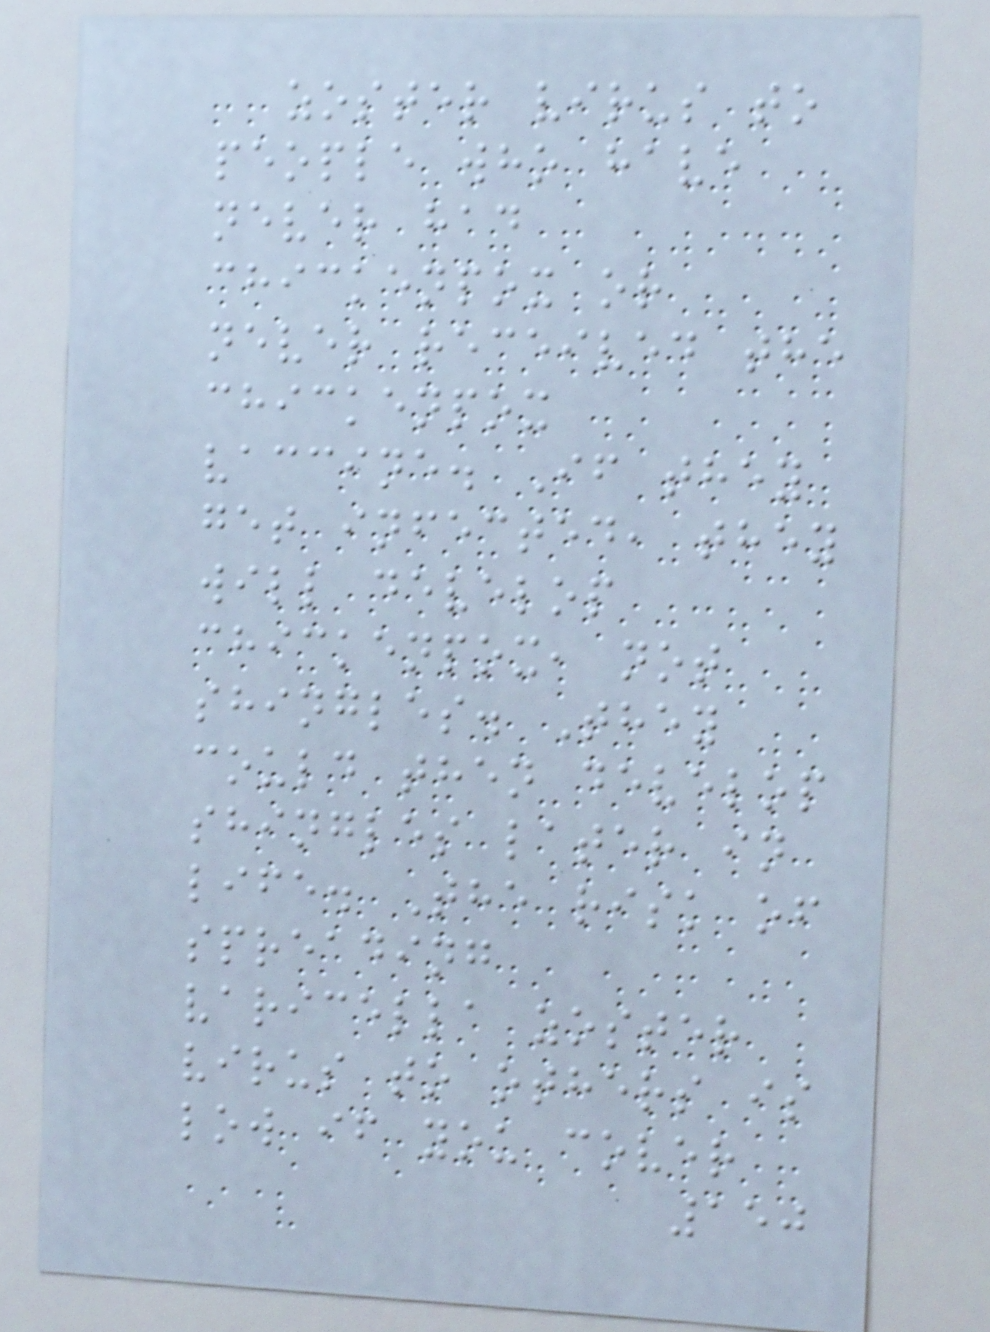zoster virus to
people who have
never had
chickenpox or
never received the
chickenpox
vaccine. If they
get infected, they
will develop
chickenpox, not
shingles. They
could then develop
shingles later in
life. The risk of
spreading
varicella zoster
virus to others is
low if you cover
150
